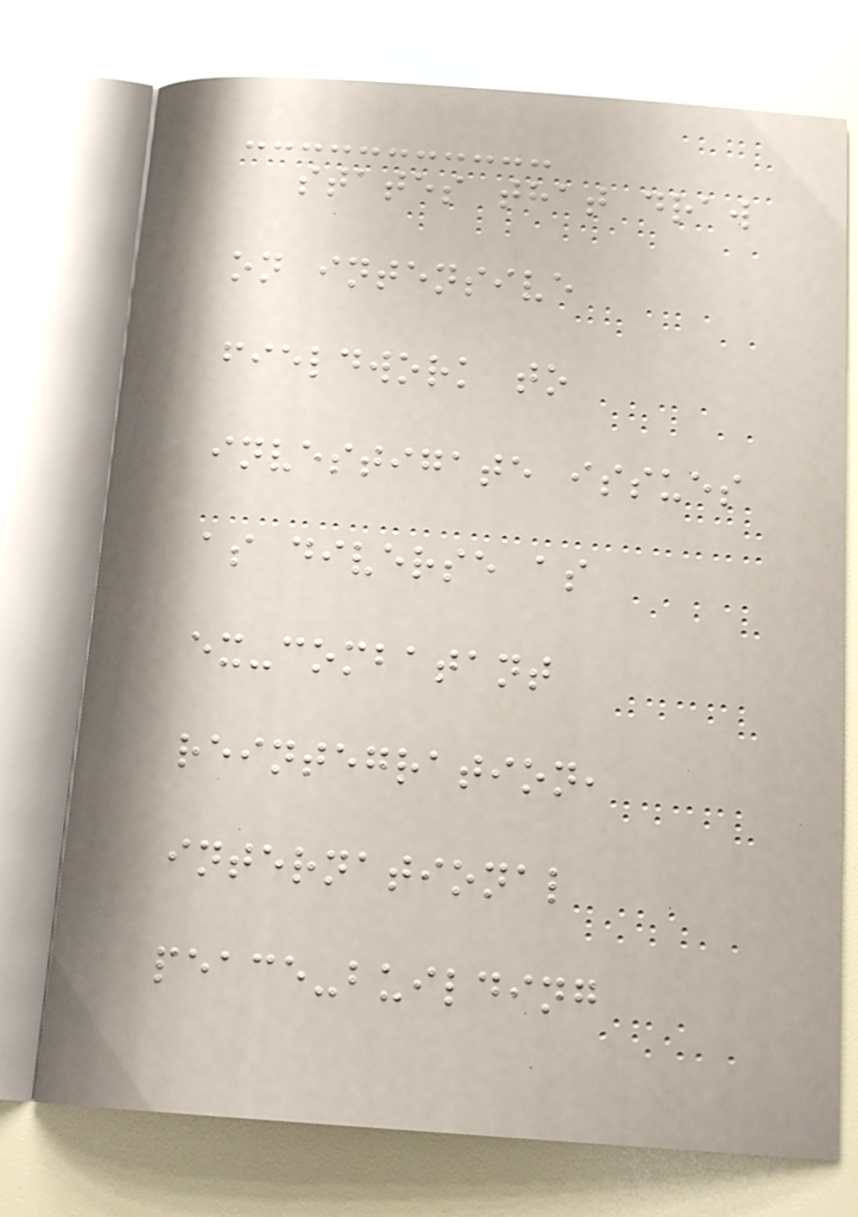states that draw
on intensive
fieldwork to
investigate issues
as diverse as
ex-combatant
reintegration,
international
peace-building
